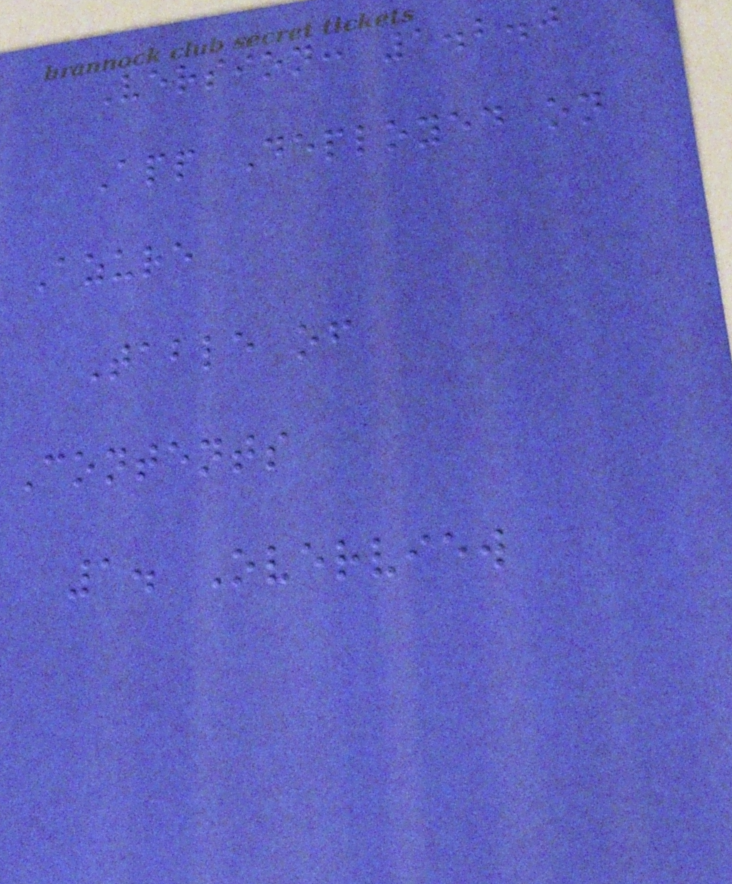Version: 1.2.0
App Deployed on
Azure
Table of
Contents
1. Overview
